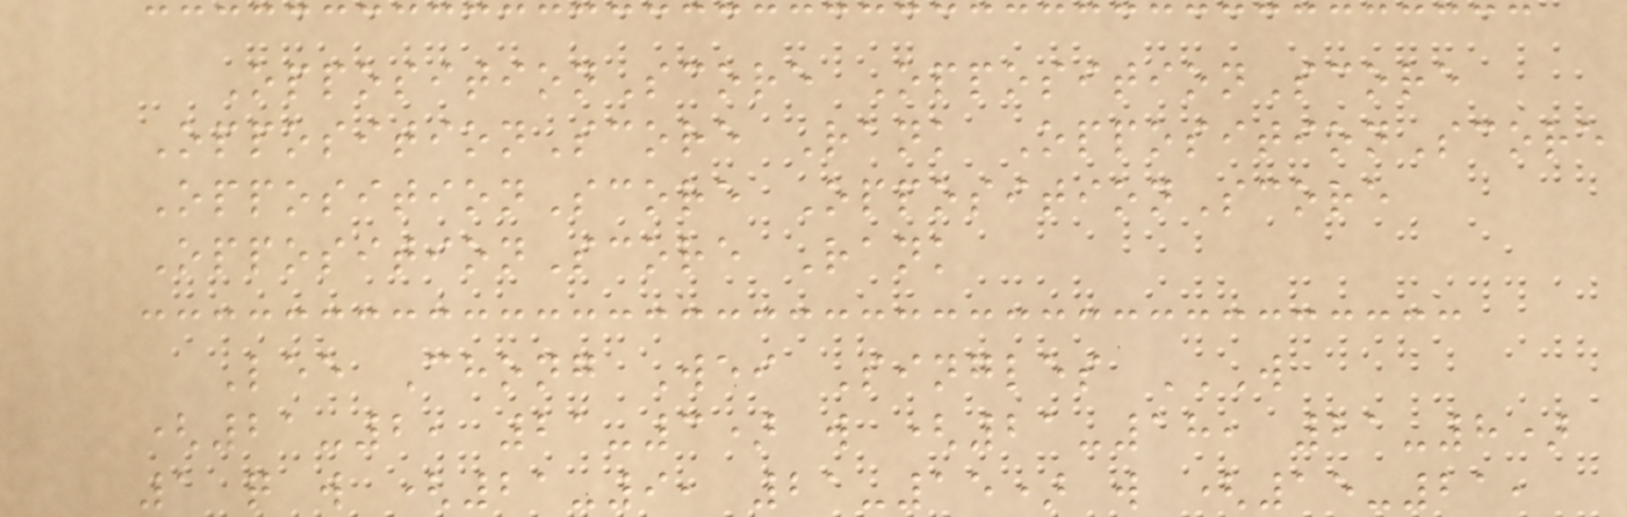OppositionScore OppositionScore
OppositionScore Rank OppositionScore
OppositionScore OppositionScore
OppositionScore Rank
Lee Chong Wei Singles W
(21-2, 21-3) W (21-18, 21-8)
1 Q W (21-9, 21-15) W (15-21,
